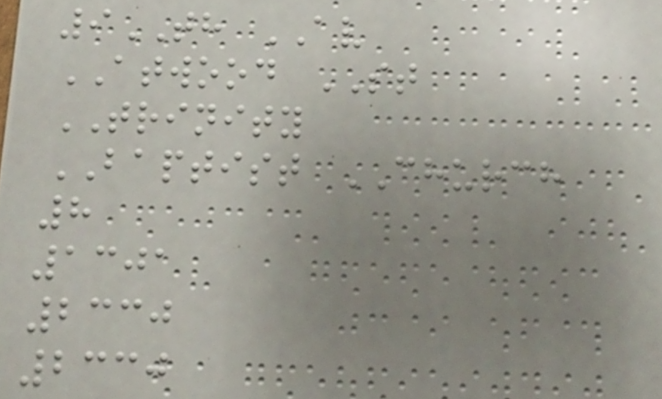9TH AV
ATWOOD ST
TRINITY
BAPTIST CHURCH
8
1301
2330
2330
